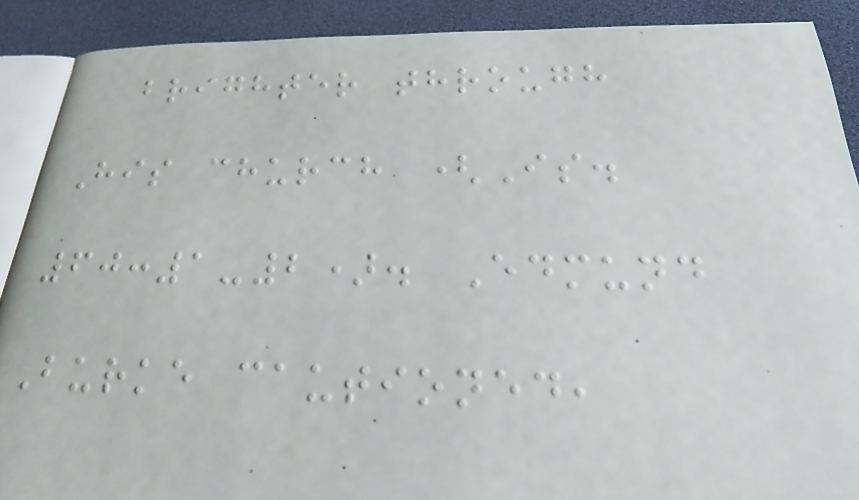brighter through
His church (Is.
60:1-2). Edmund
Burke cautioned,
